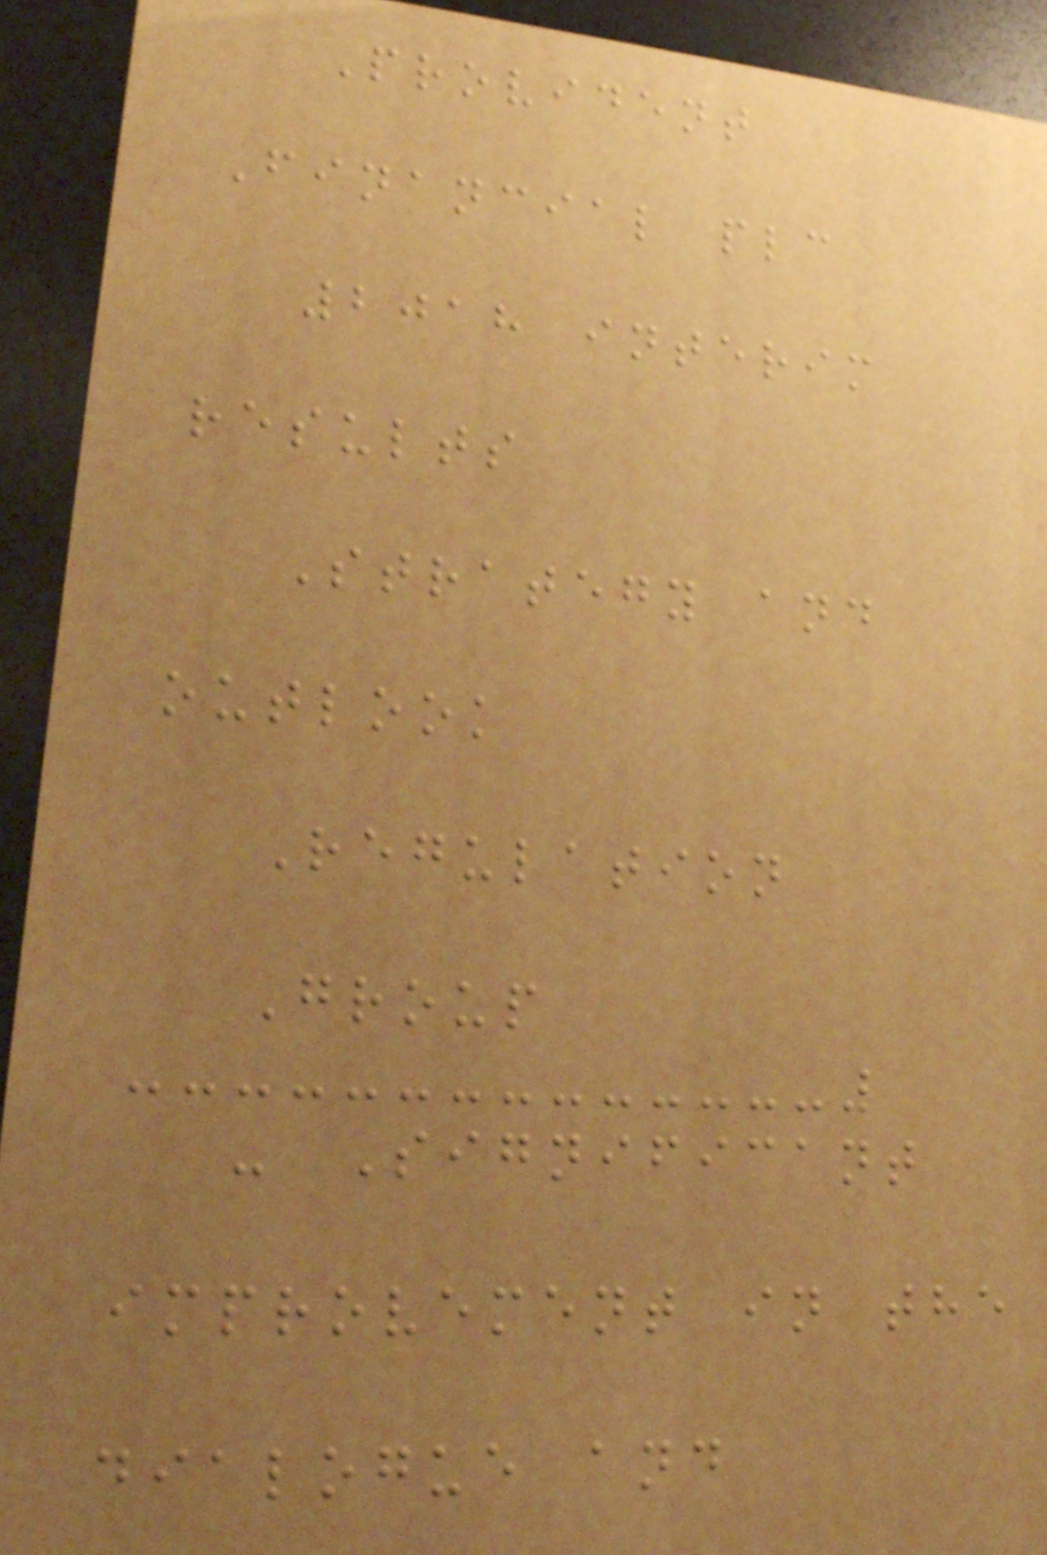Provident
Financial plc
2018 interim
results
Strategy and
outlook
Regulation
Group
- Significant
improvement in the
dialogue and
